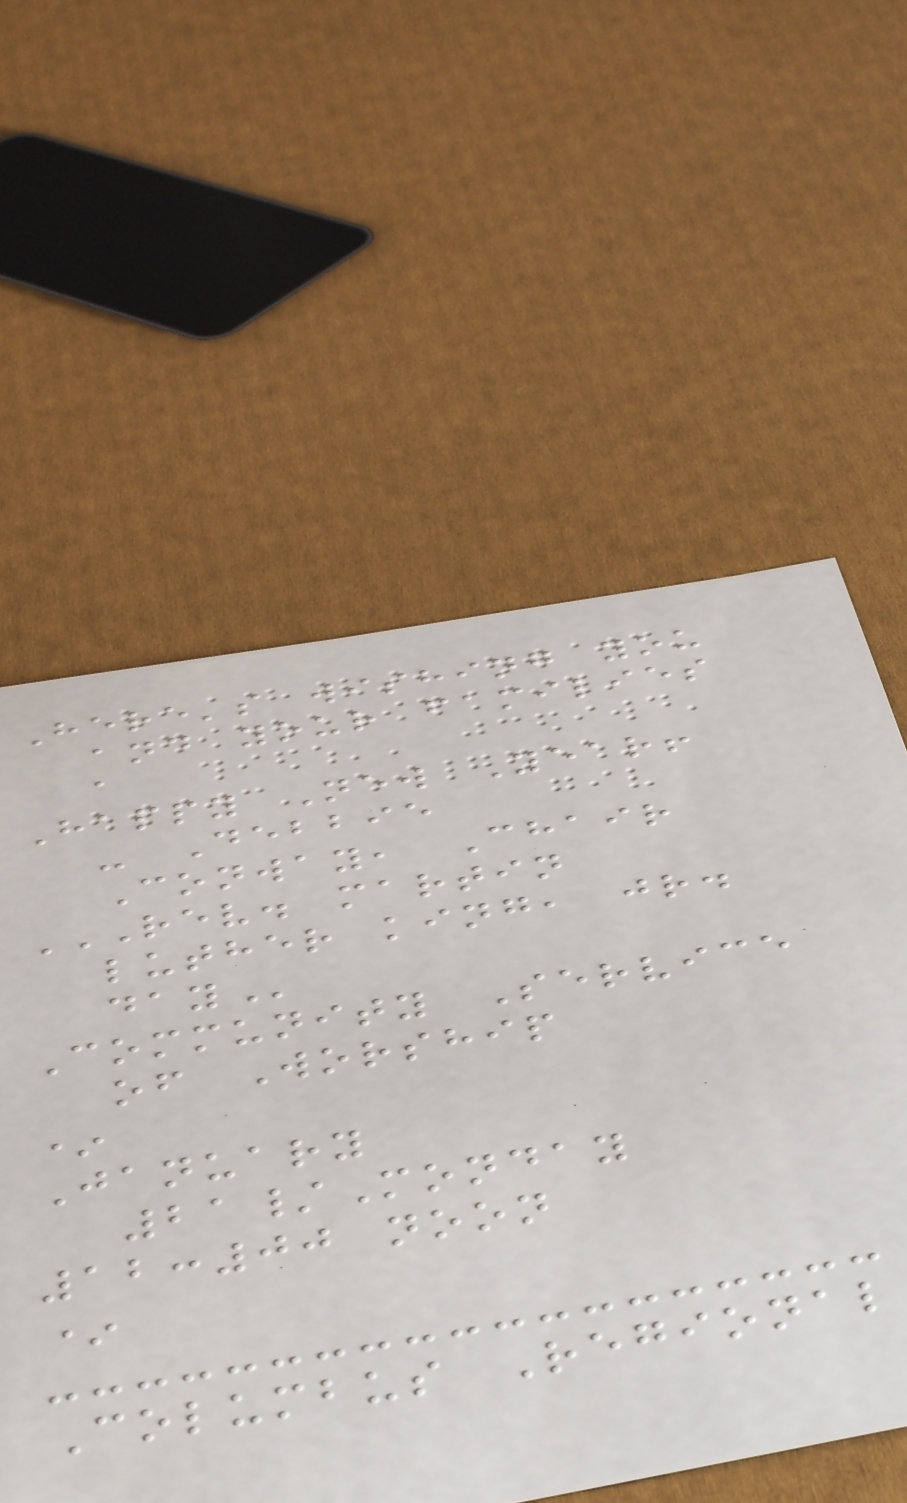Here's wishing you
and your families
a
Happy New Year!
- Debbie
Conway, Chair
REV. MARTIN
LUTHER KING, JR.
DAY
Community Service
of Worship
*
January
21/Monday
12:00 noon
*
Columbus Regional
